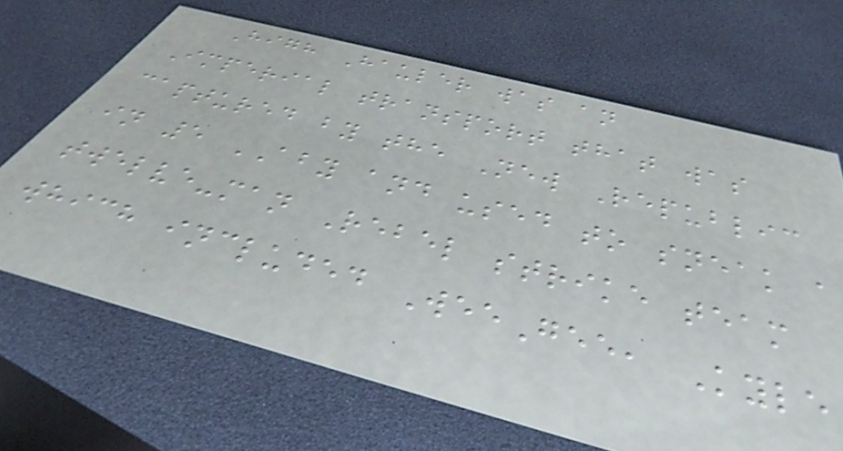High Hauler was an
Imperial transport that was
captured by the New Republic
in 5 ABY and used to sneak a
twelve-man Rebel strike team
which included WeeGee, Kyle
